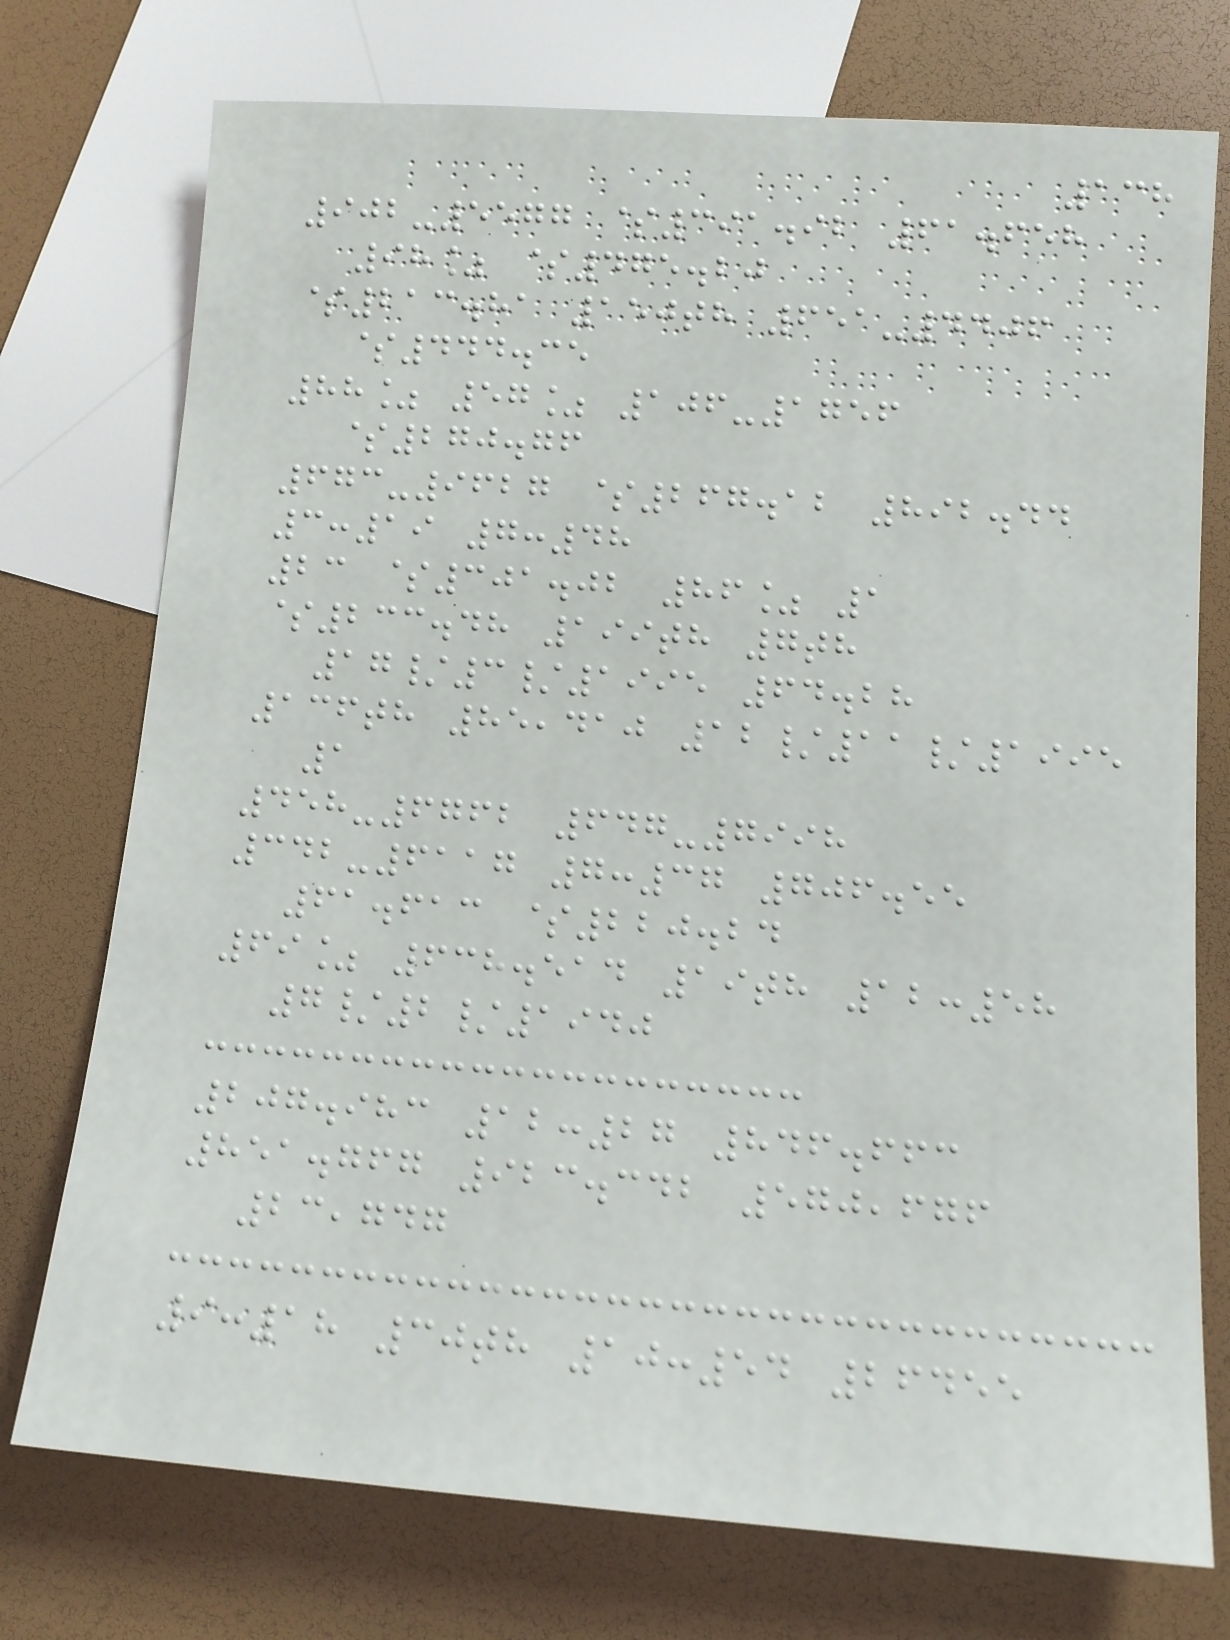138
902-5577 $391.92 61.658
98% $475.20
$213.81 150th 651-4406
$444.35
88% 57% 106-1756
$270.76
673-9627 $267.12 892.44
3:19 7:48
23 $301.02 86% 1
$233.48 199th 7th
17/3/1995 64.28
136th 85,410 12/11/1995
1
458-6762 647-7998
342-6117 7:37 706.55
61.613 $220.24
69% 638.514 19th 12:58
7/2/1940
207.983 12:27 846.663
851.767 923.342 570,676
23,747
9:18 30th 10:54 26455
